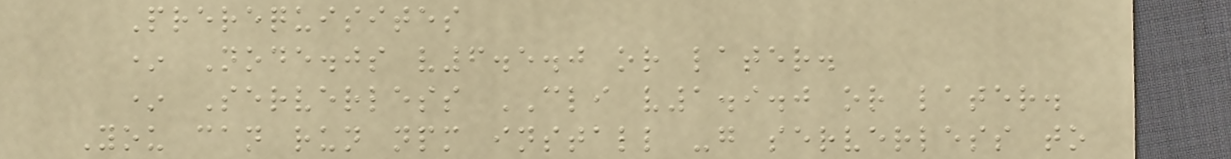Prerequisites
* Node.js v6.5.0 or later.
* Serverless CLI v1.9.0 or later.
You can run npm install -g serverless to
